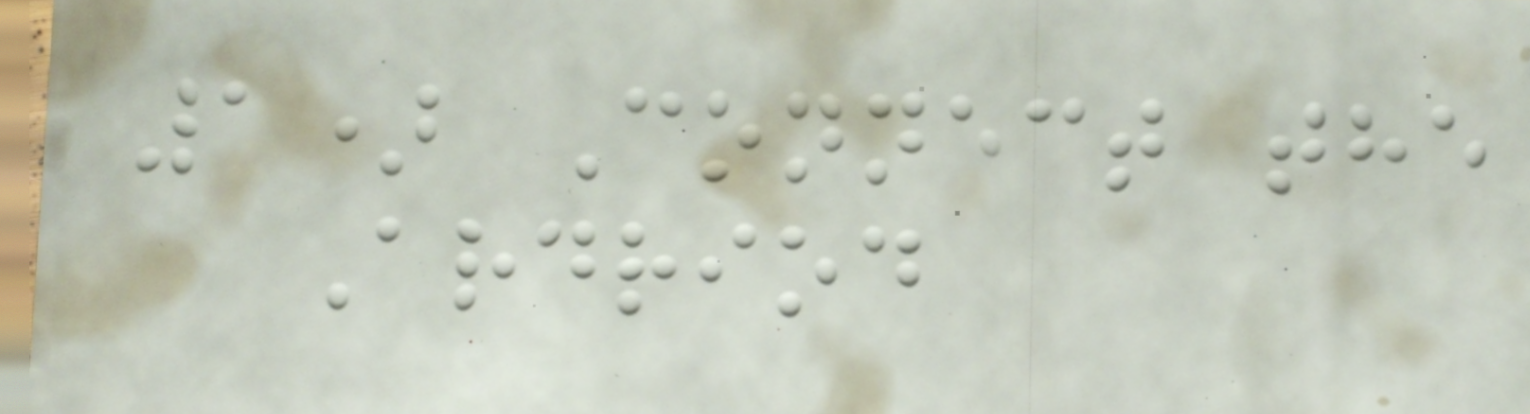1) Connect the
Ardriod
